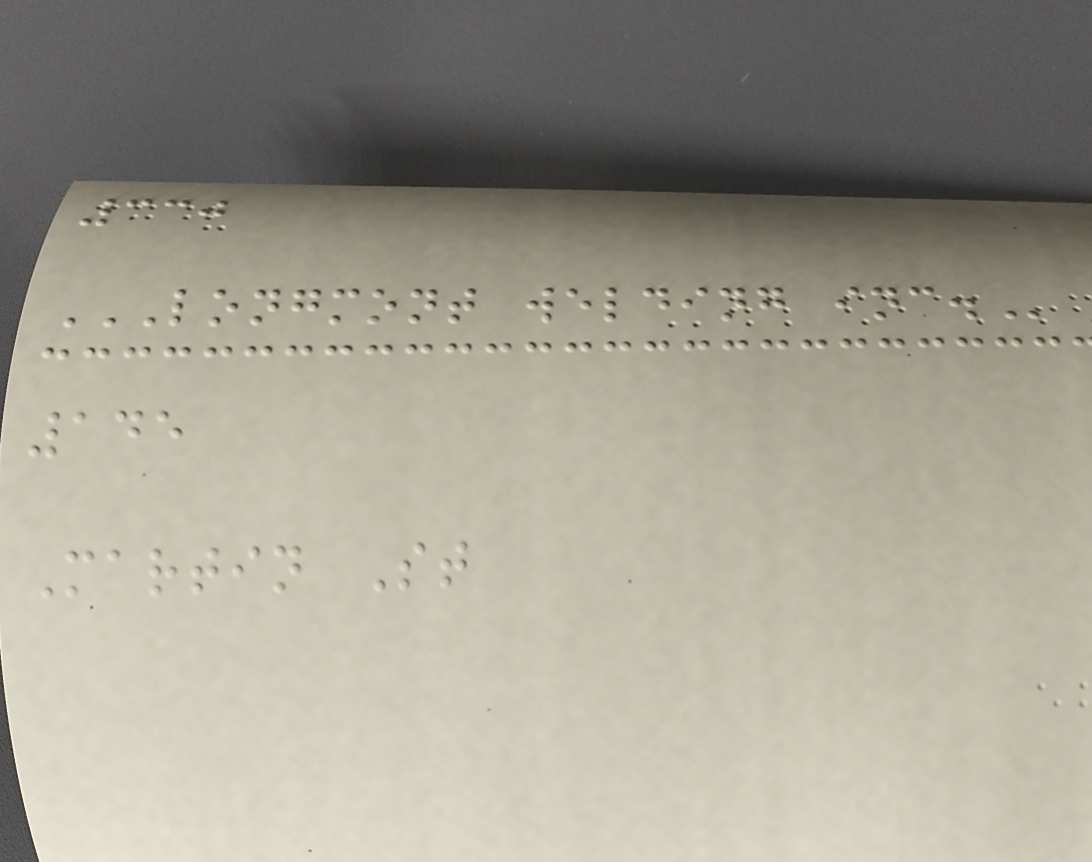330
LONGMONT WELDING INC.
145
Martin St
